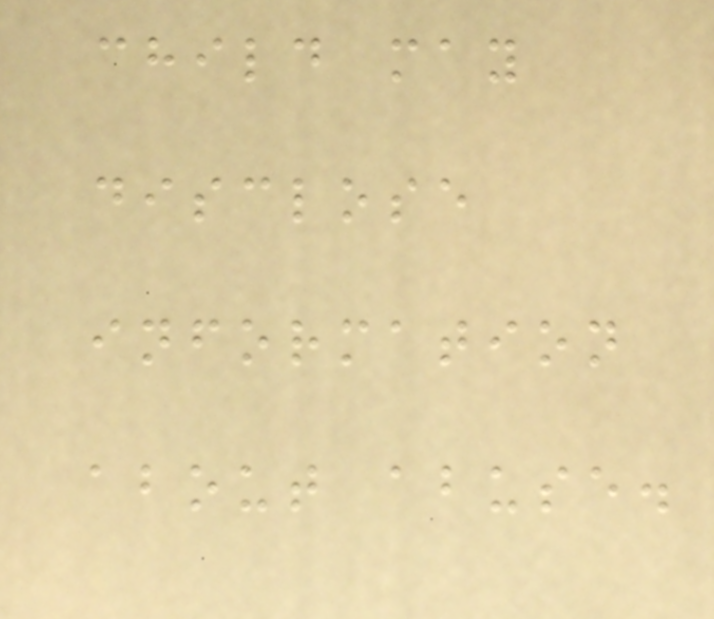child may
disclose
information
about abuse.
